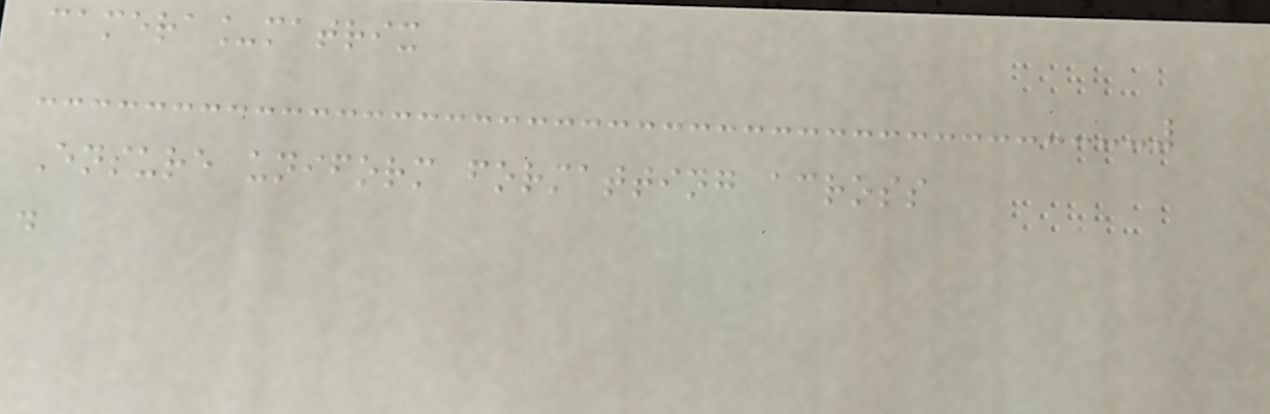camera_matrix
Ensure uniform formatting across
d
